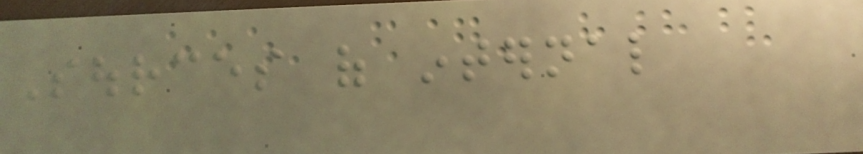Sources of internal
